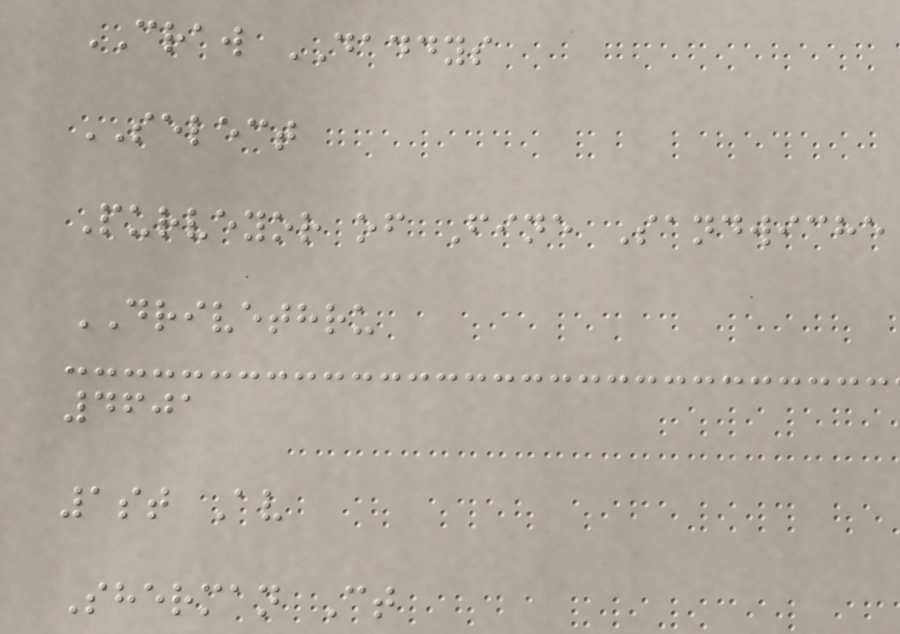CRAW DADDYS
SELECT
Purveyor of Fine Sandwiche
DRIVETHRU
4601
1st Av
Sherman Ct
